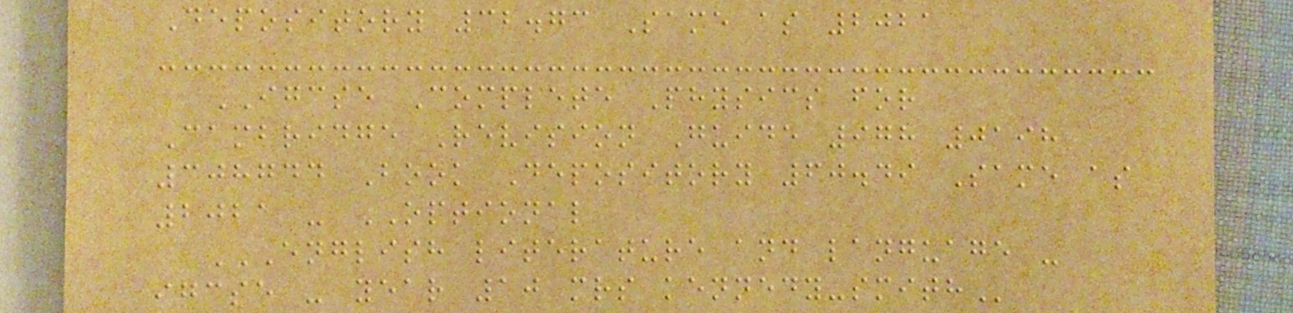Depository 32.73 Same as 2021
IGCSE Complete Physics for
Cambridge Revision Guide 978 0198
308744 Book Depository 60.49 Same as
2021 - OPTIONAL
ENGLISH LITERATURE AND LANGUAGE -
IGCSE - YEAR 10 MRS KENNEDY-SMITH
